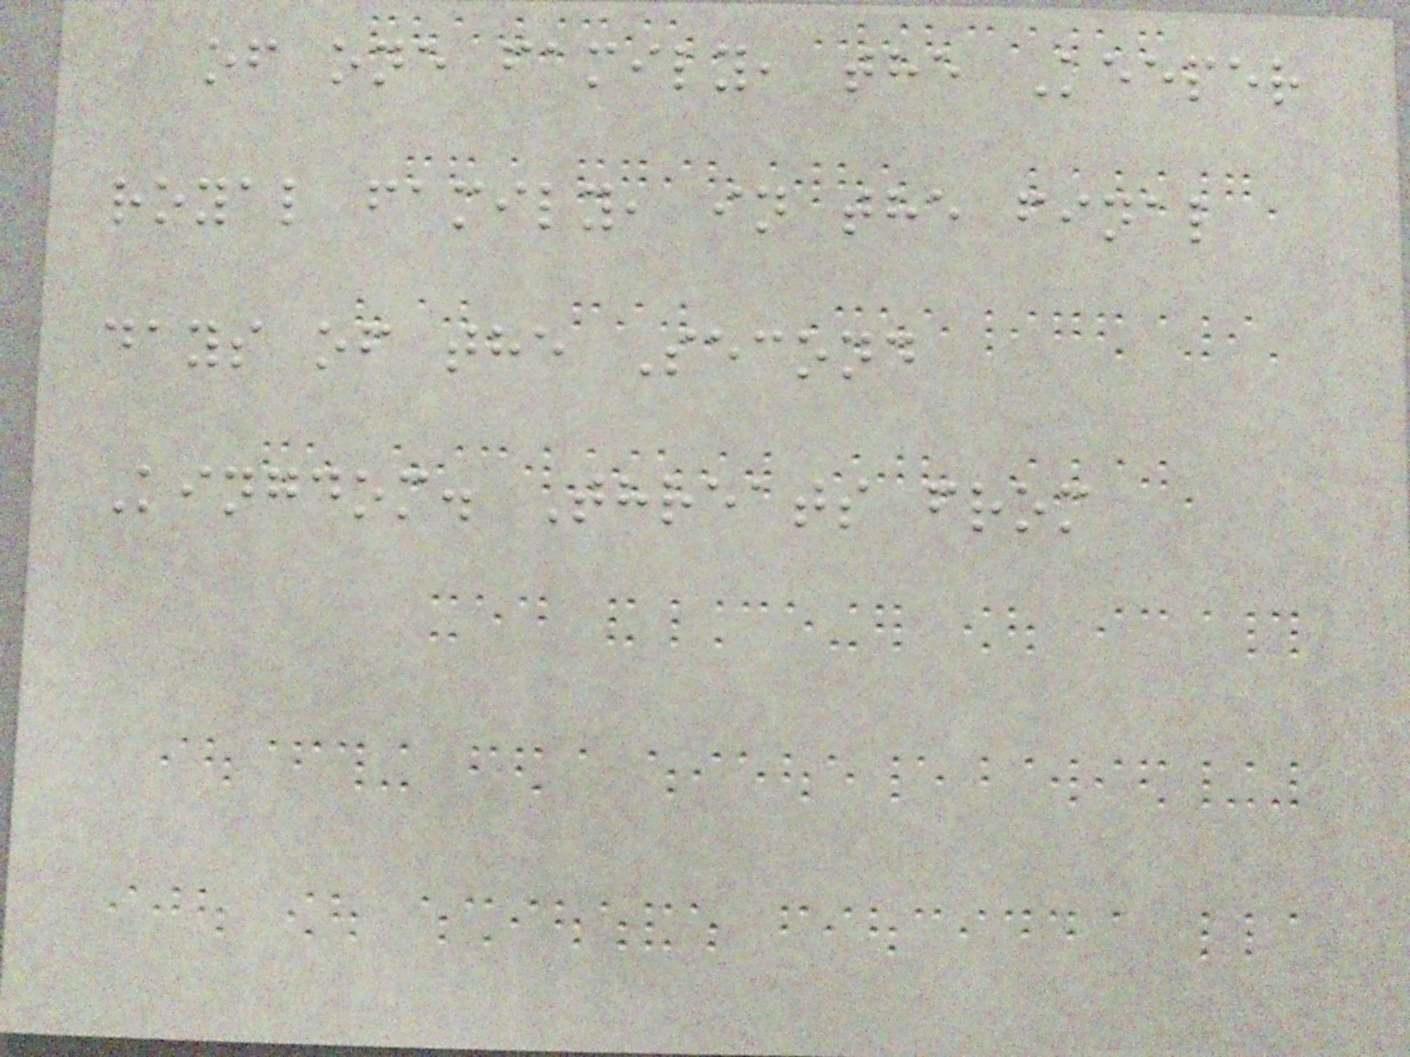of one family, the Keeper
royal family, in the final
days of the Second
Kingdom. Threats from
